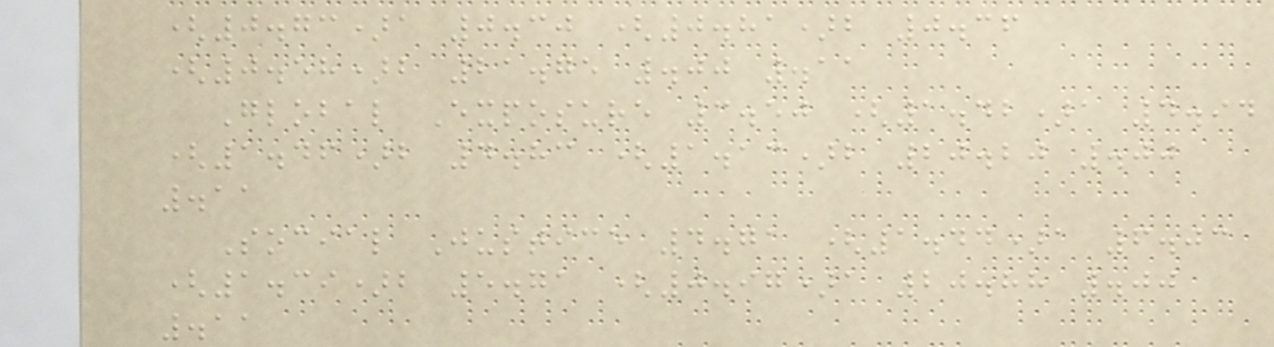(0.73)a 0.30 (0.81)b 0.36
(0.58)b 21.75 .00 .11
Global Exposure 3.50 (1.42)a 4.94
(1.46)b 4.83 (1.13)b 20.20 .00
.11
Social Justice 4.71 (1.44)a 6.03
(1.39)b 5.71 (0.97)a 20.88 .00
.11
